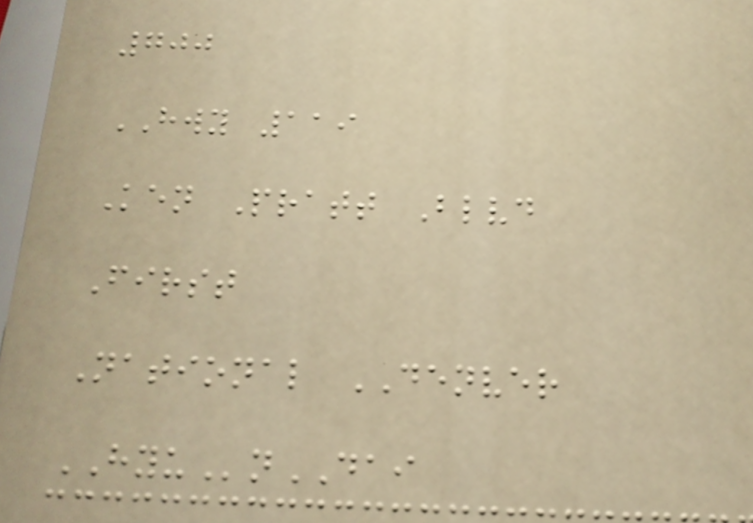700
HWY 119
Ken Pratt Blvd
First
National DENVER
HYUnDAI
